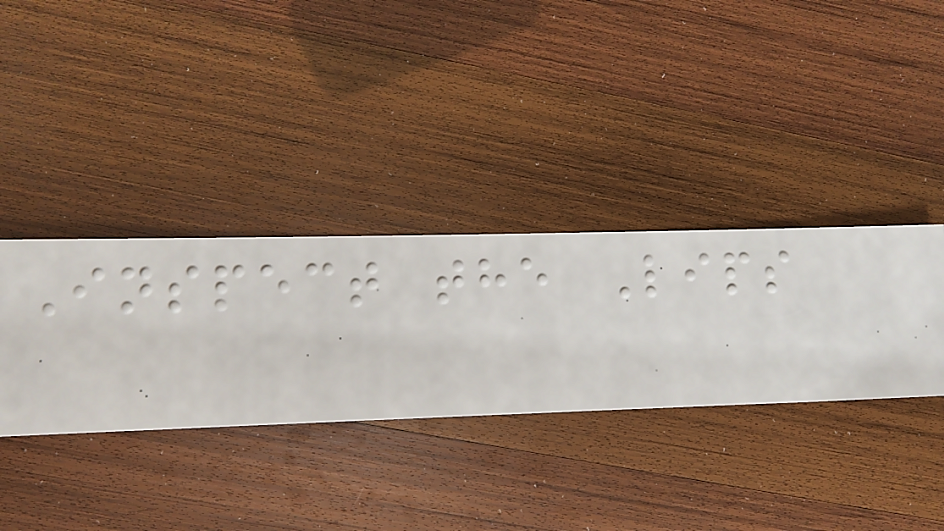Inspect the Lips
